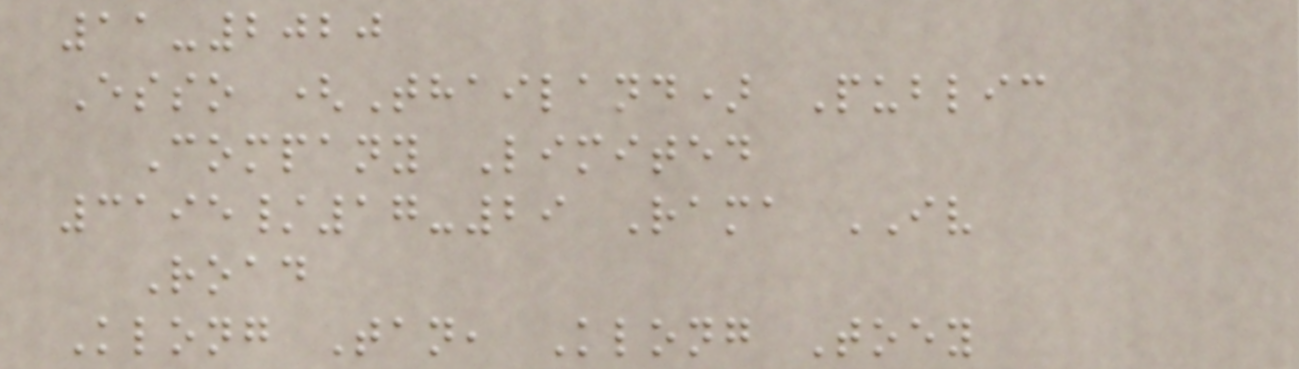11-2020
Esso (Thailand) Public
Company Limited
3195/17-29 Rama IV
Road
Klong Tan, Klong Toey
